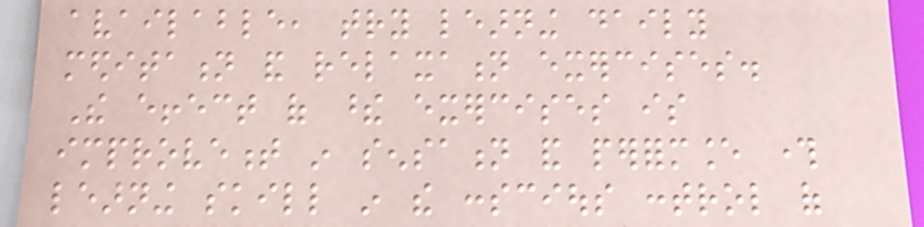available, try learning daily
meditation and relaxation exercises.
The effect of these exercises is
improvement in sensation and performance through
learning skill in the conscious control of
